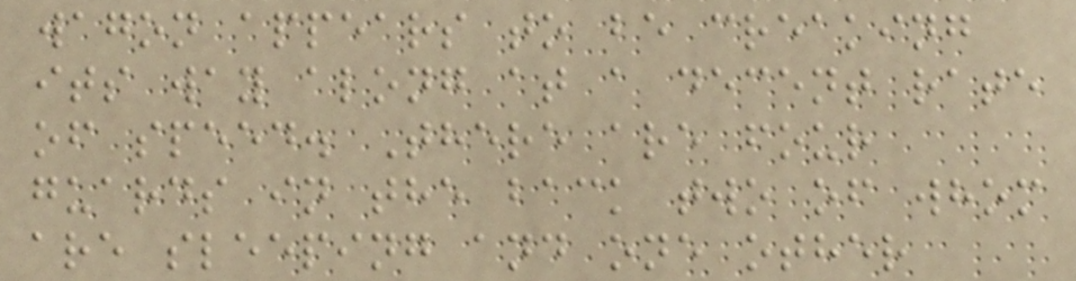wagon appears to be creaking
its way along at a decent rate
of speed. There are four
guards in the back two of whom
are sleeping and one other
